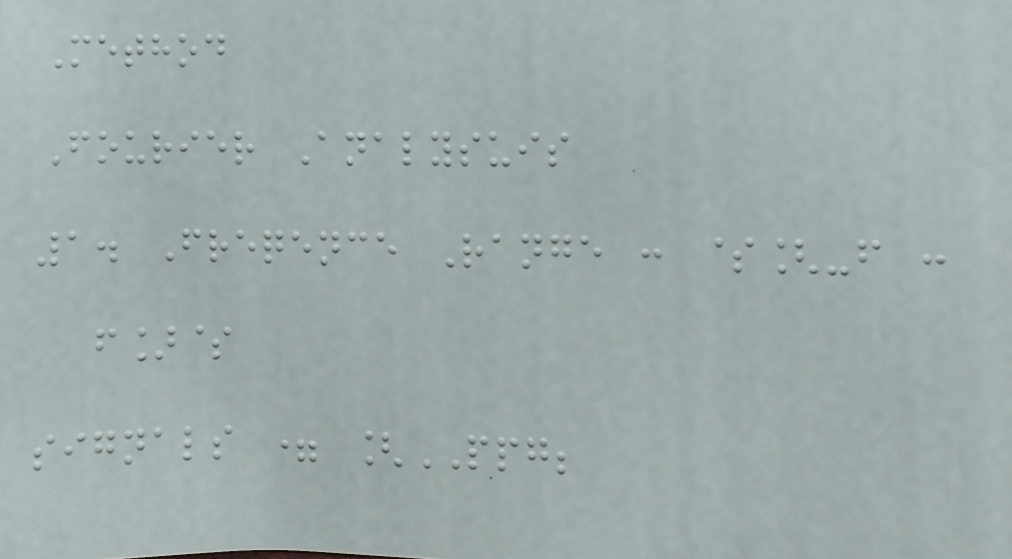Method
Fourier Analysuis
1. Freqence Range : $[-f :
f]$
signals = [PPG;
